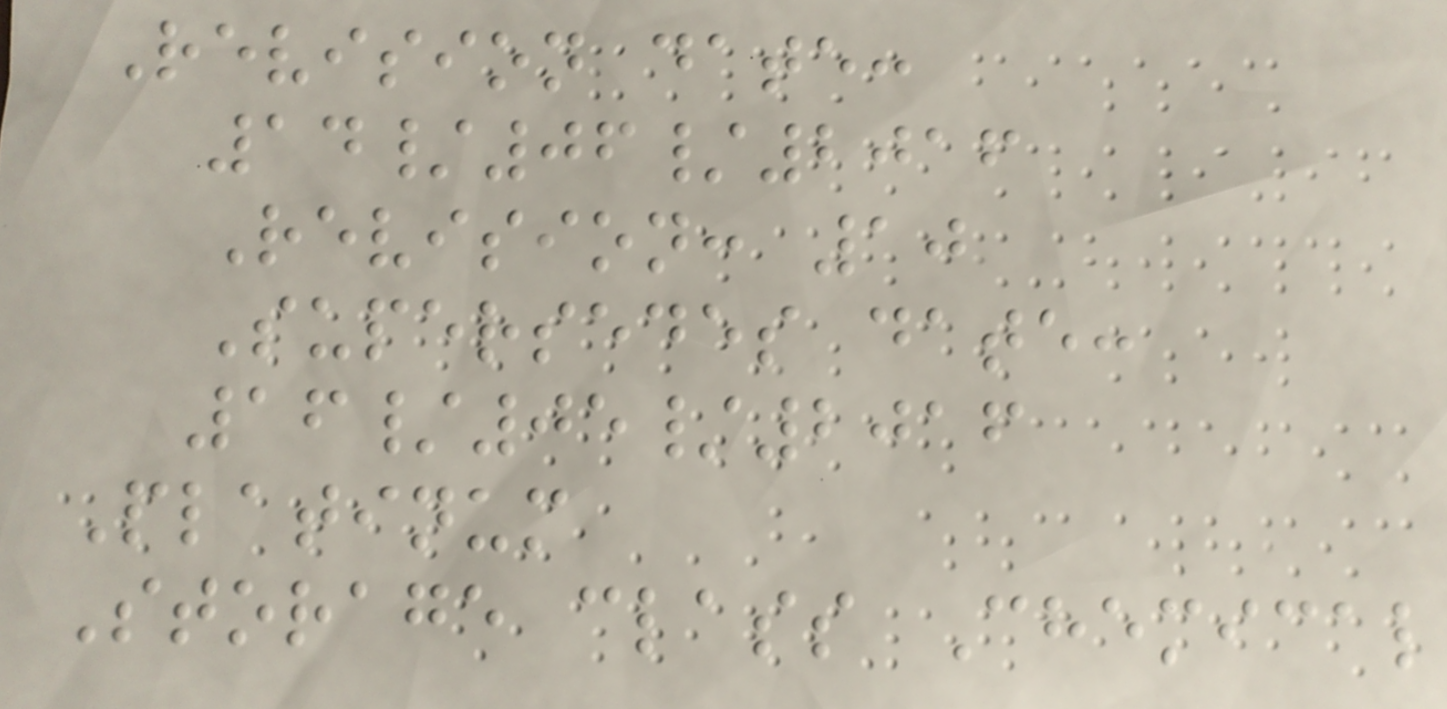Revision date:
14/06/2016
Revision: 10
Supersedes date:
16/05/2016
Platinum
Storage class Chemical
